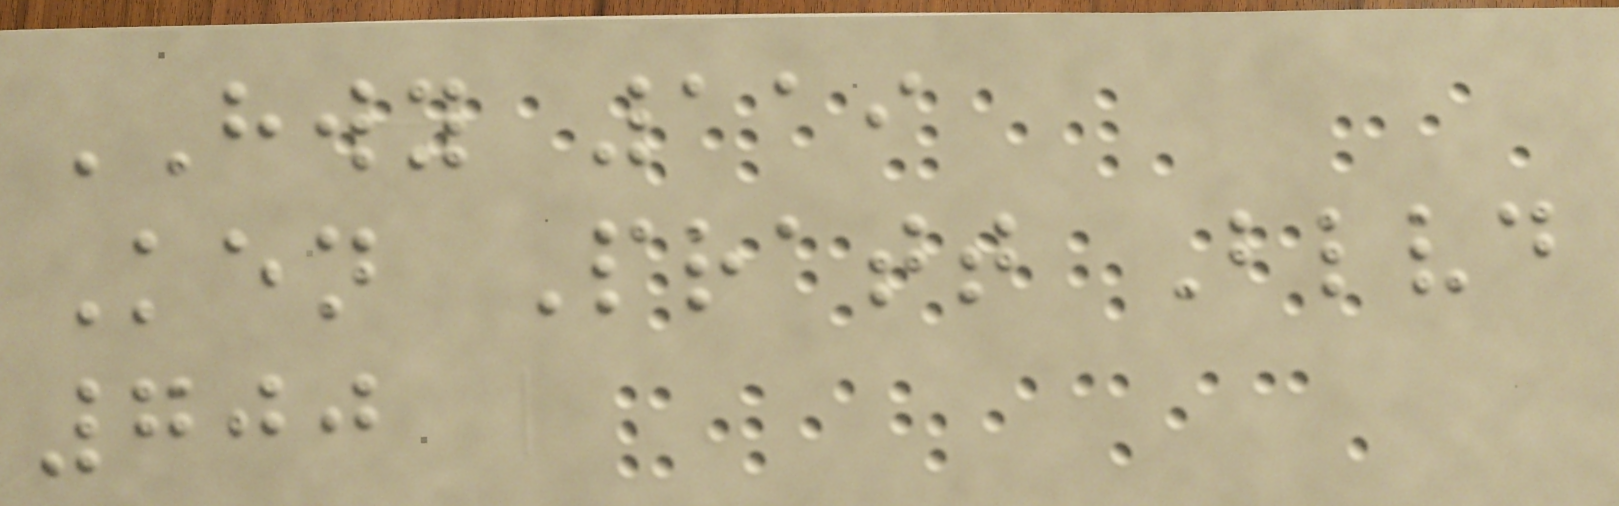HWY 119
Ken Pratt Blvd
700
